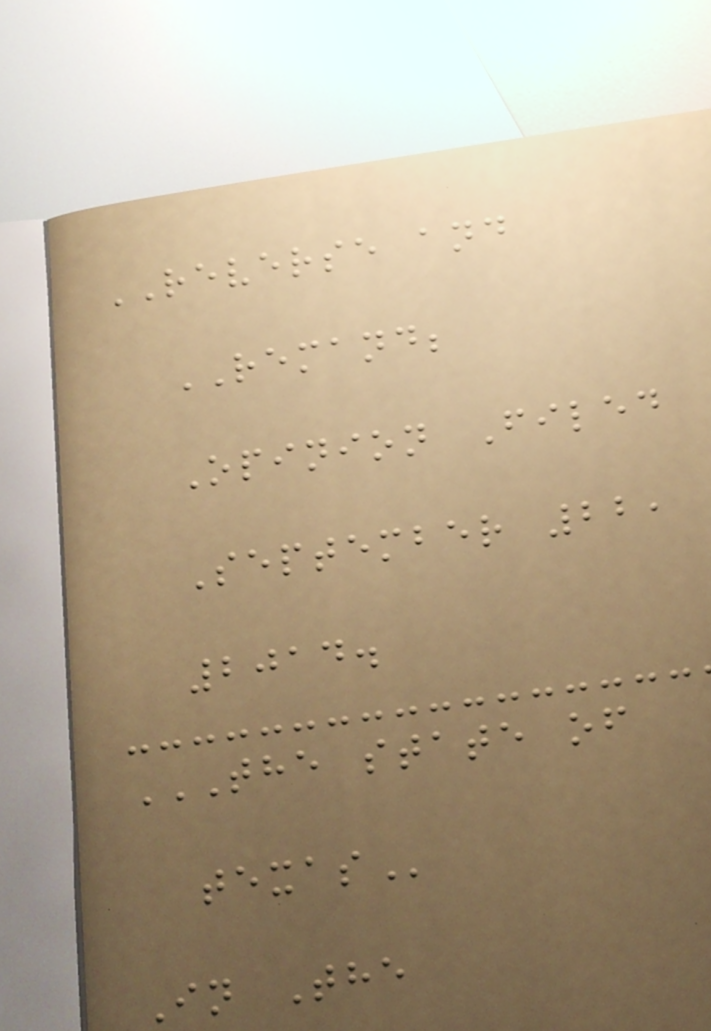REVERSE and
REMAND;
Opinion Filed
September 22,
2014.
THE STATE OF
TEXAS
In The
